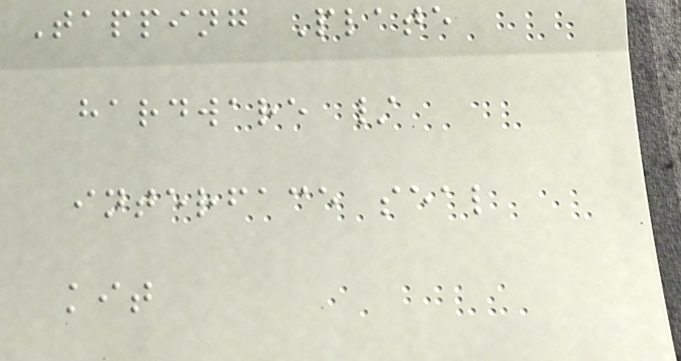Tapping Plate
hardware /
interface seal
kit
